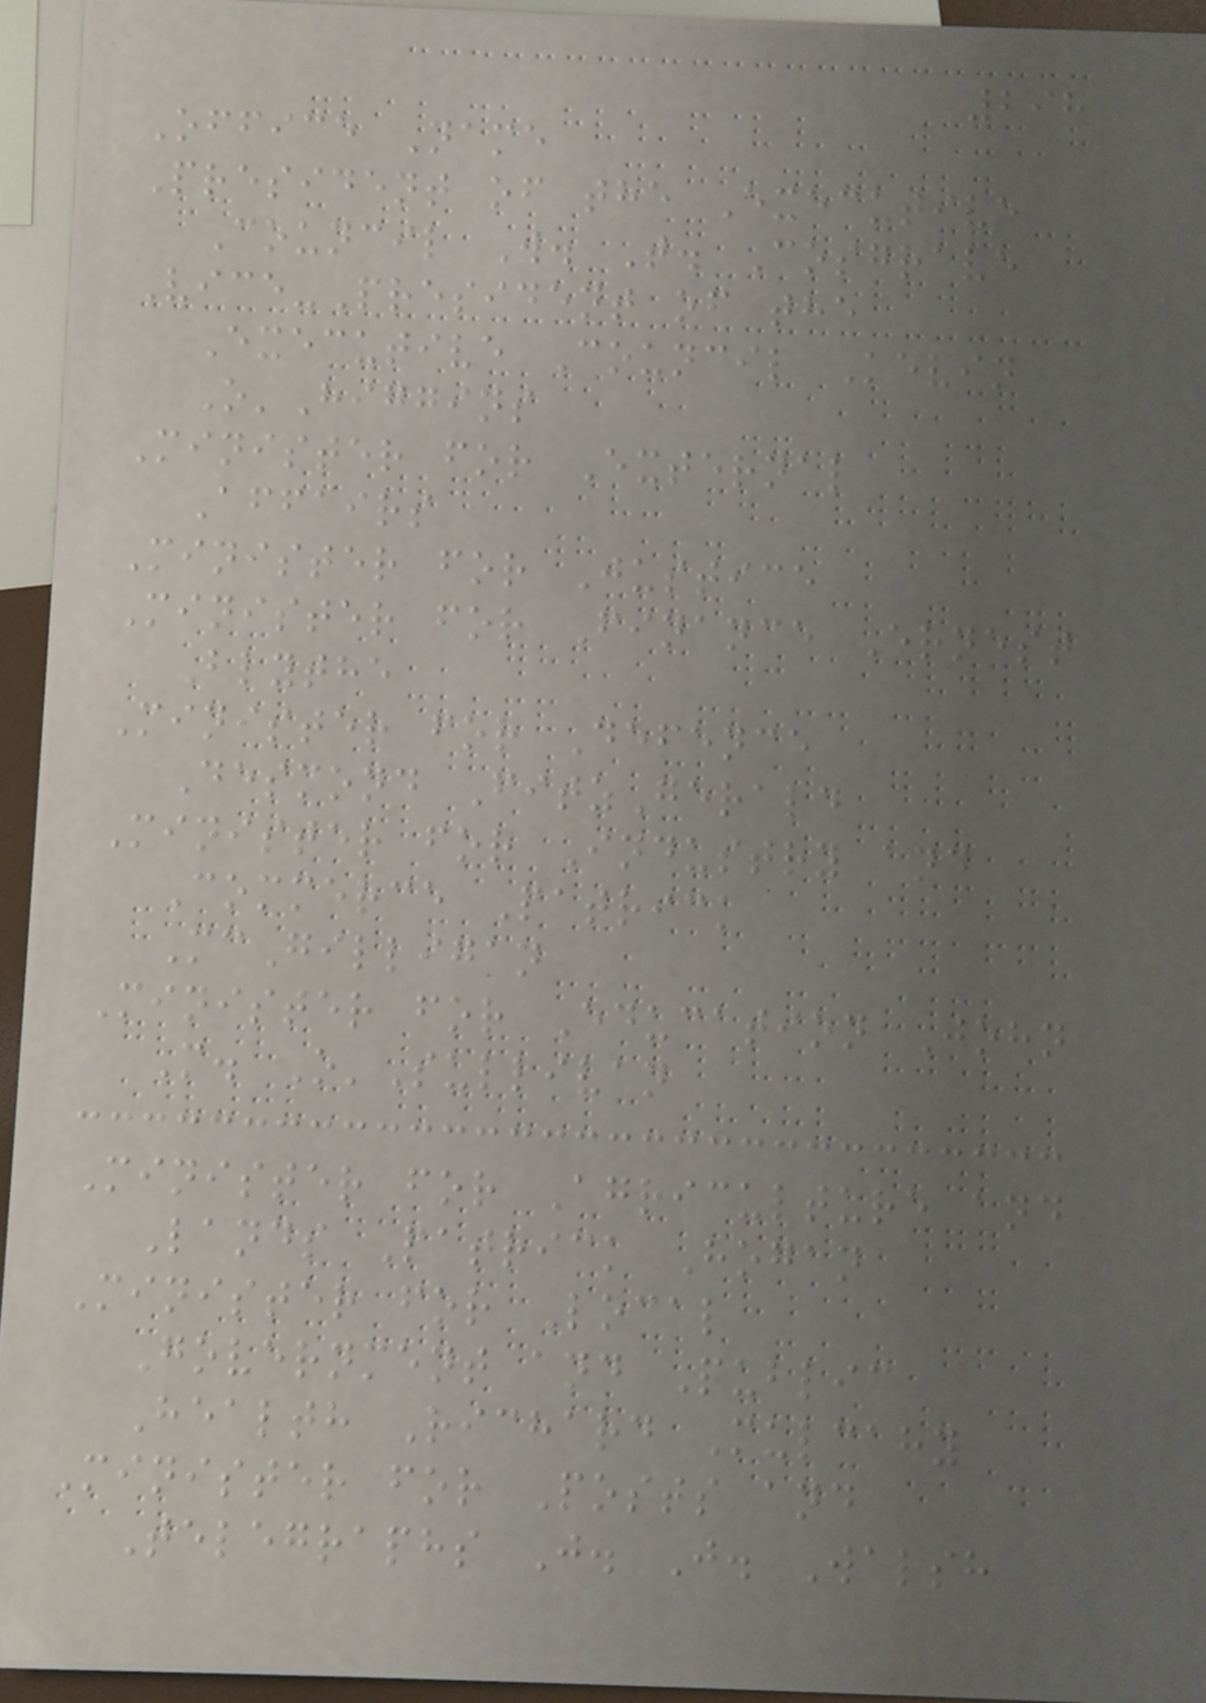298
Office Name
President of the Executive
Council W. T. Cosgrave
Vice-President of the
Executive Council Kevin
O'Higgins
Minister for External
Affairs
Minister for Justice
Minister for Finance Ernest
Blythe
Minister for Defence
Desmond FitzGerald
Minister for Industry and
Commerce Patrick
McGilligan
Minister for Education John
M. O'Sullivan
Minister for Agriculture and
Lands Patrick Hogan
Minister for Local
Government and Public
Health Richard Mulcahy
Minister for Posts and
Telegraphs J. J. Walsh
